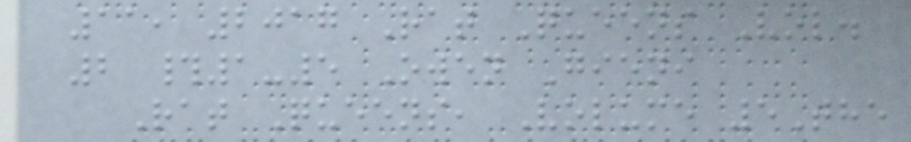11, 2017 Rat Queens Vol.
2 #1-5 Owen Gieni
Rat Queens, Volume 5The
